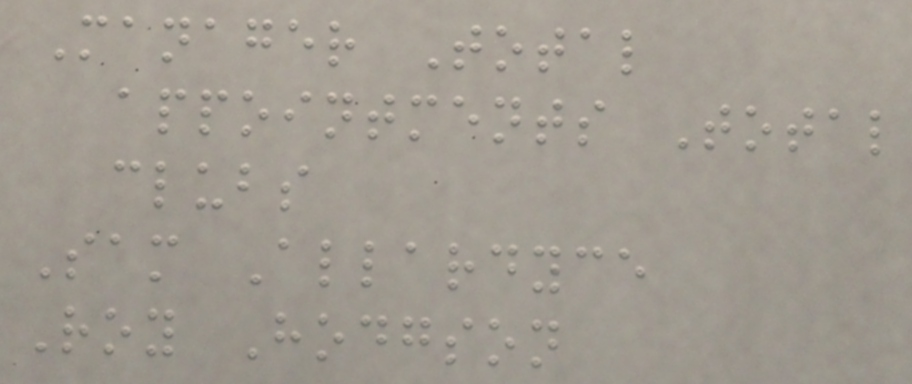Manager Total
appointments Total
clubs
Sam Allardyce
Roy Hodgson
